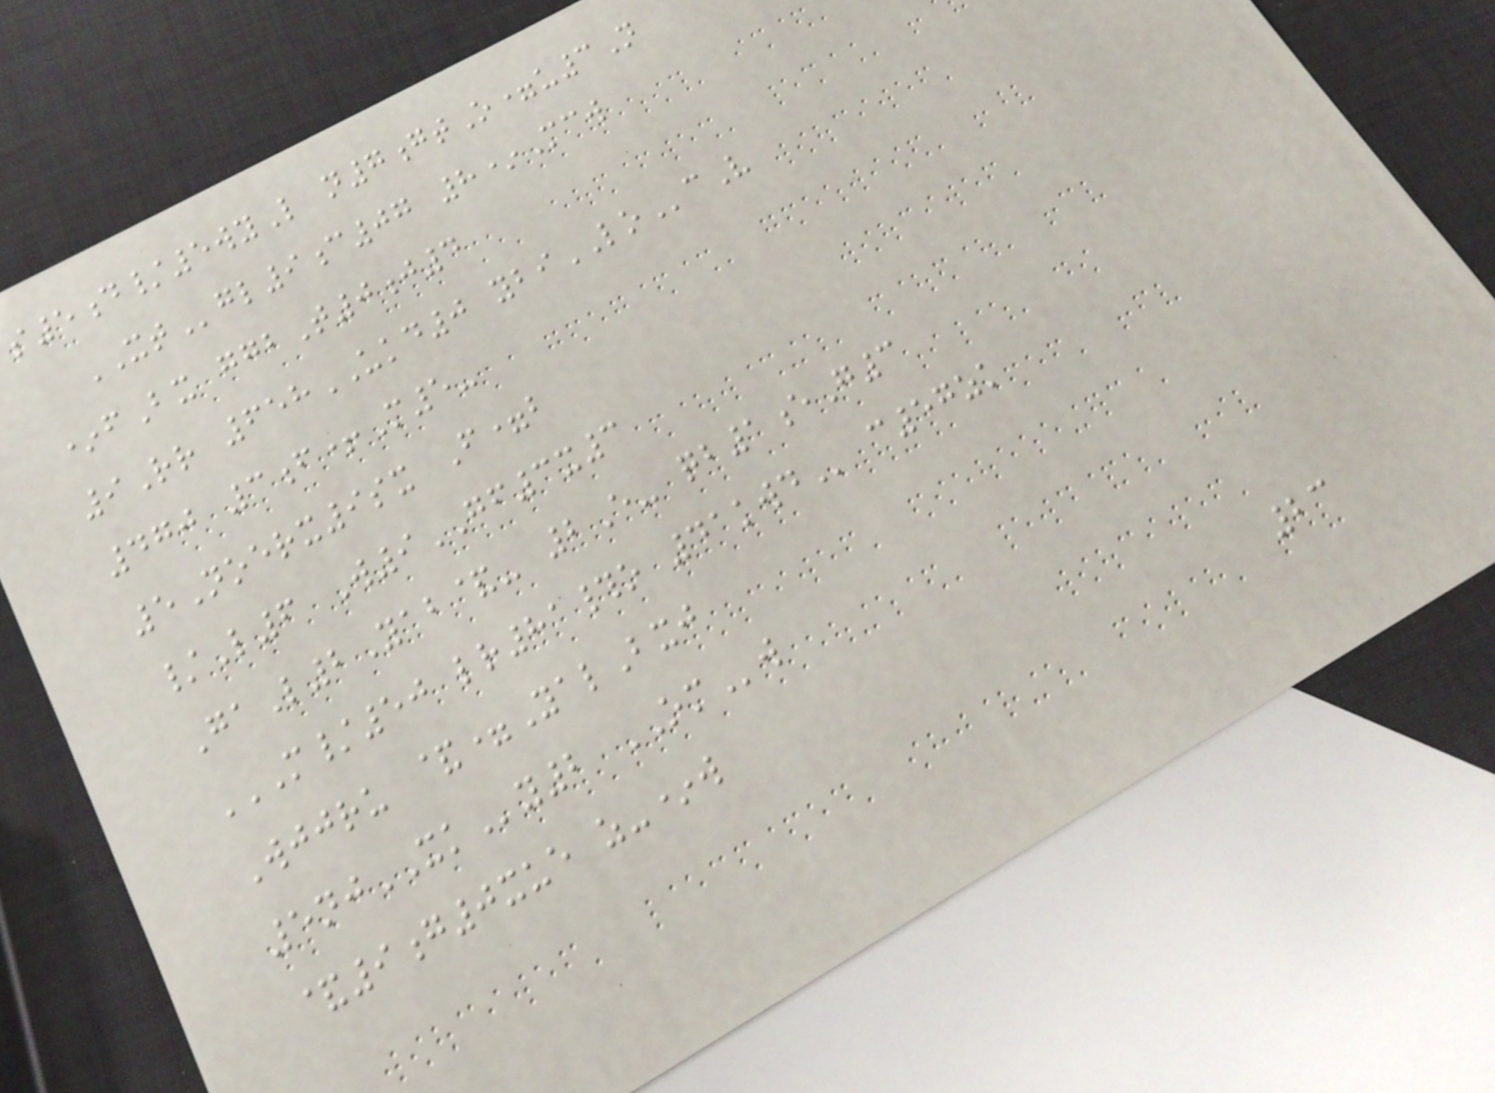s5d/5wyL n7gtO=u3N
XTgl9c07 8*Mcw
*fBx ggbT0j4
9Rr 658UKD0 ybiLOcV
470 3f+M5-
5Noerx9sx F=b
/L6 W9GF3x3
GaL2Yab&- 2E- qb1eG3
M/50 LR81#O 41KWD c57zk
Wjjru &=YalBxj
5njXKy2 OMw
&9g0xue z-*w
23
